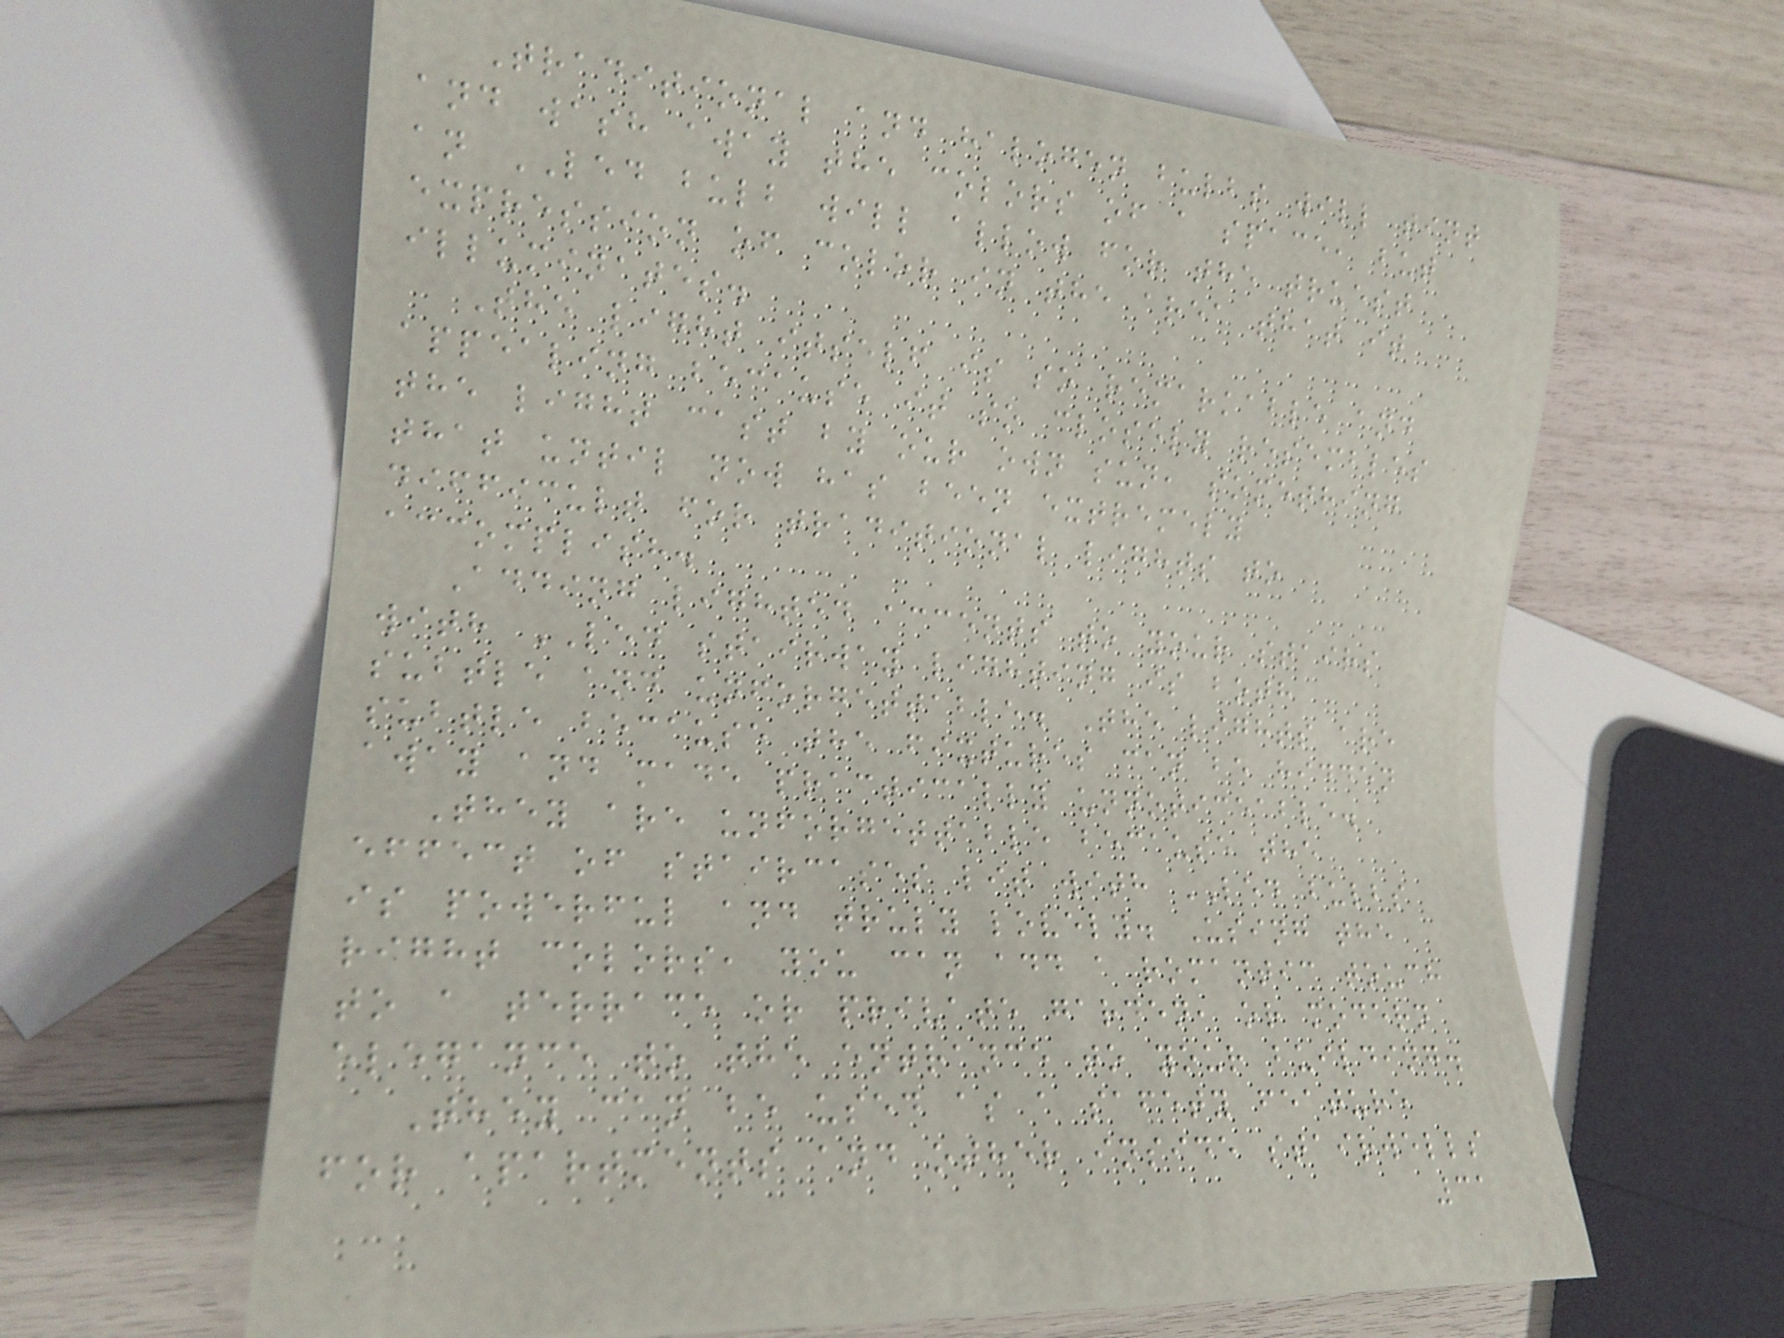Traditional and halogen bulbs will tint
and wash away the colors of a space, but
an LED bulb will allow for the truest
expression of color in the area that it
illuminates.
The light itself is so remarkable and
appealing because it so closely resembles
the light cast by our own sun, something
that until now has been extremely
difficult for traditional lights to
accomplish.
Adding lighted accents to your stairs
with LED stairway lighting is both
subtle and unforgettable. The lights are
subtle because the fixtures can be hidden
away and made practically unnoticeable.
They are unforgettable because the
effect of staircases lit with LED bulbs
is powerful and truly lovely. Using the
right colors, you can add a romantic touch
to a terrace or private garden, or modern
elegance to the entrance to your building.
They can be used as a safety feature
for apartments and other inside stairwells
31
